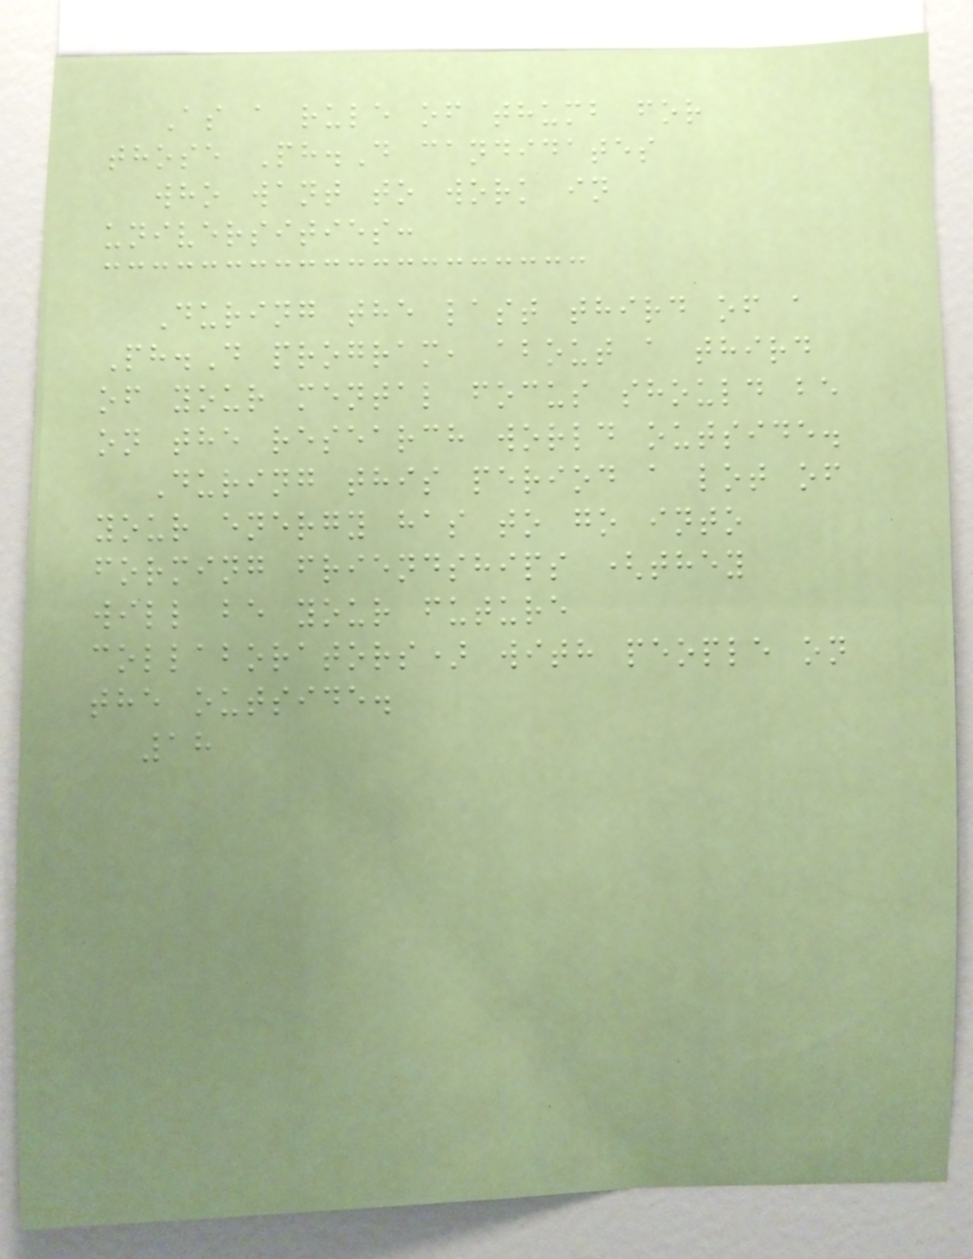As a rule of thumb for
those Ph.D candidates
who want to work in
universities:
During the last third of a
Ph.D program, about a third
of your mental focus should be
on the research world outside.
During this period a lot of
your energy has to go into
forming friendships (they
will be your future
collaborators) with people on
the outside.
18
